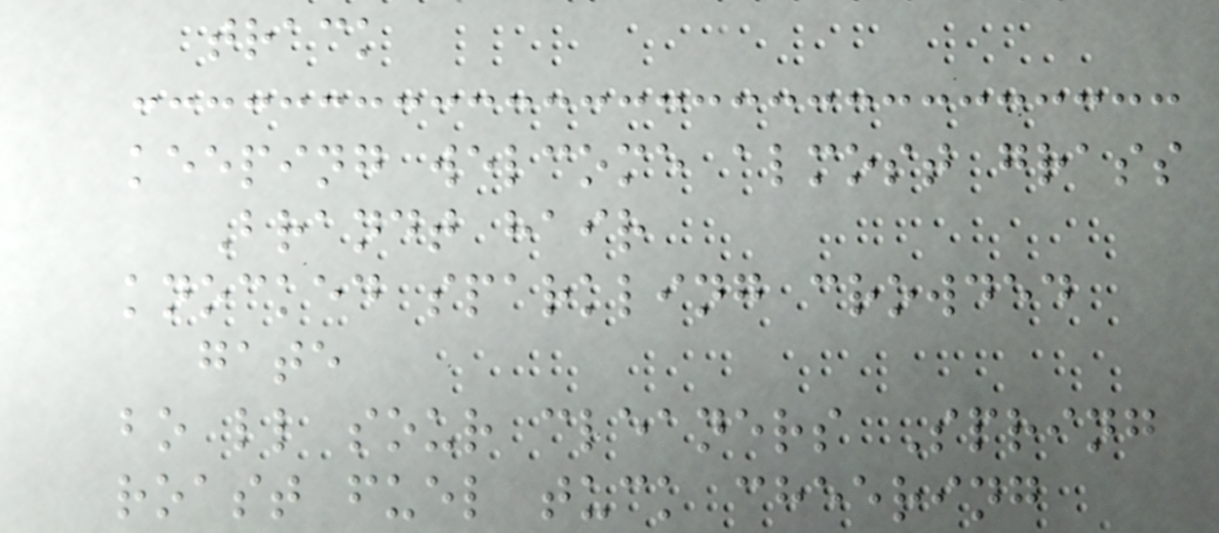track
keeping welcome almost grass
Brandt hair
knocked sparkling crowded
gate
bo ll sour cleaners Spring
roast fuel tuck cheering
